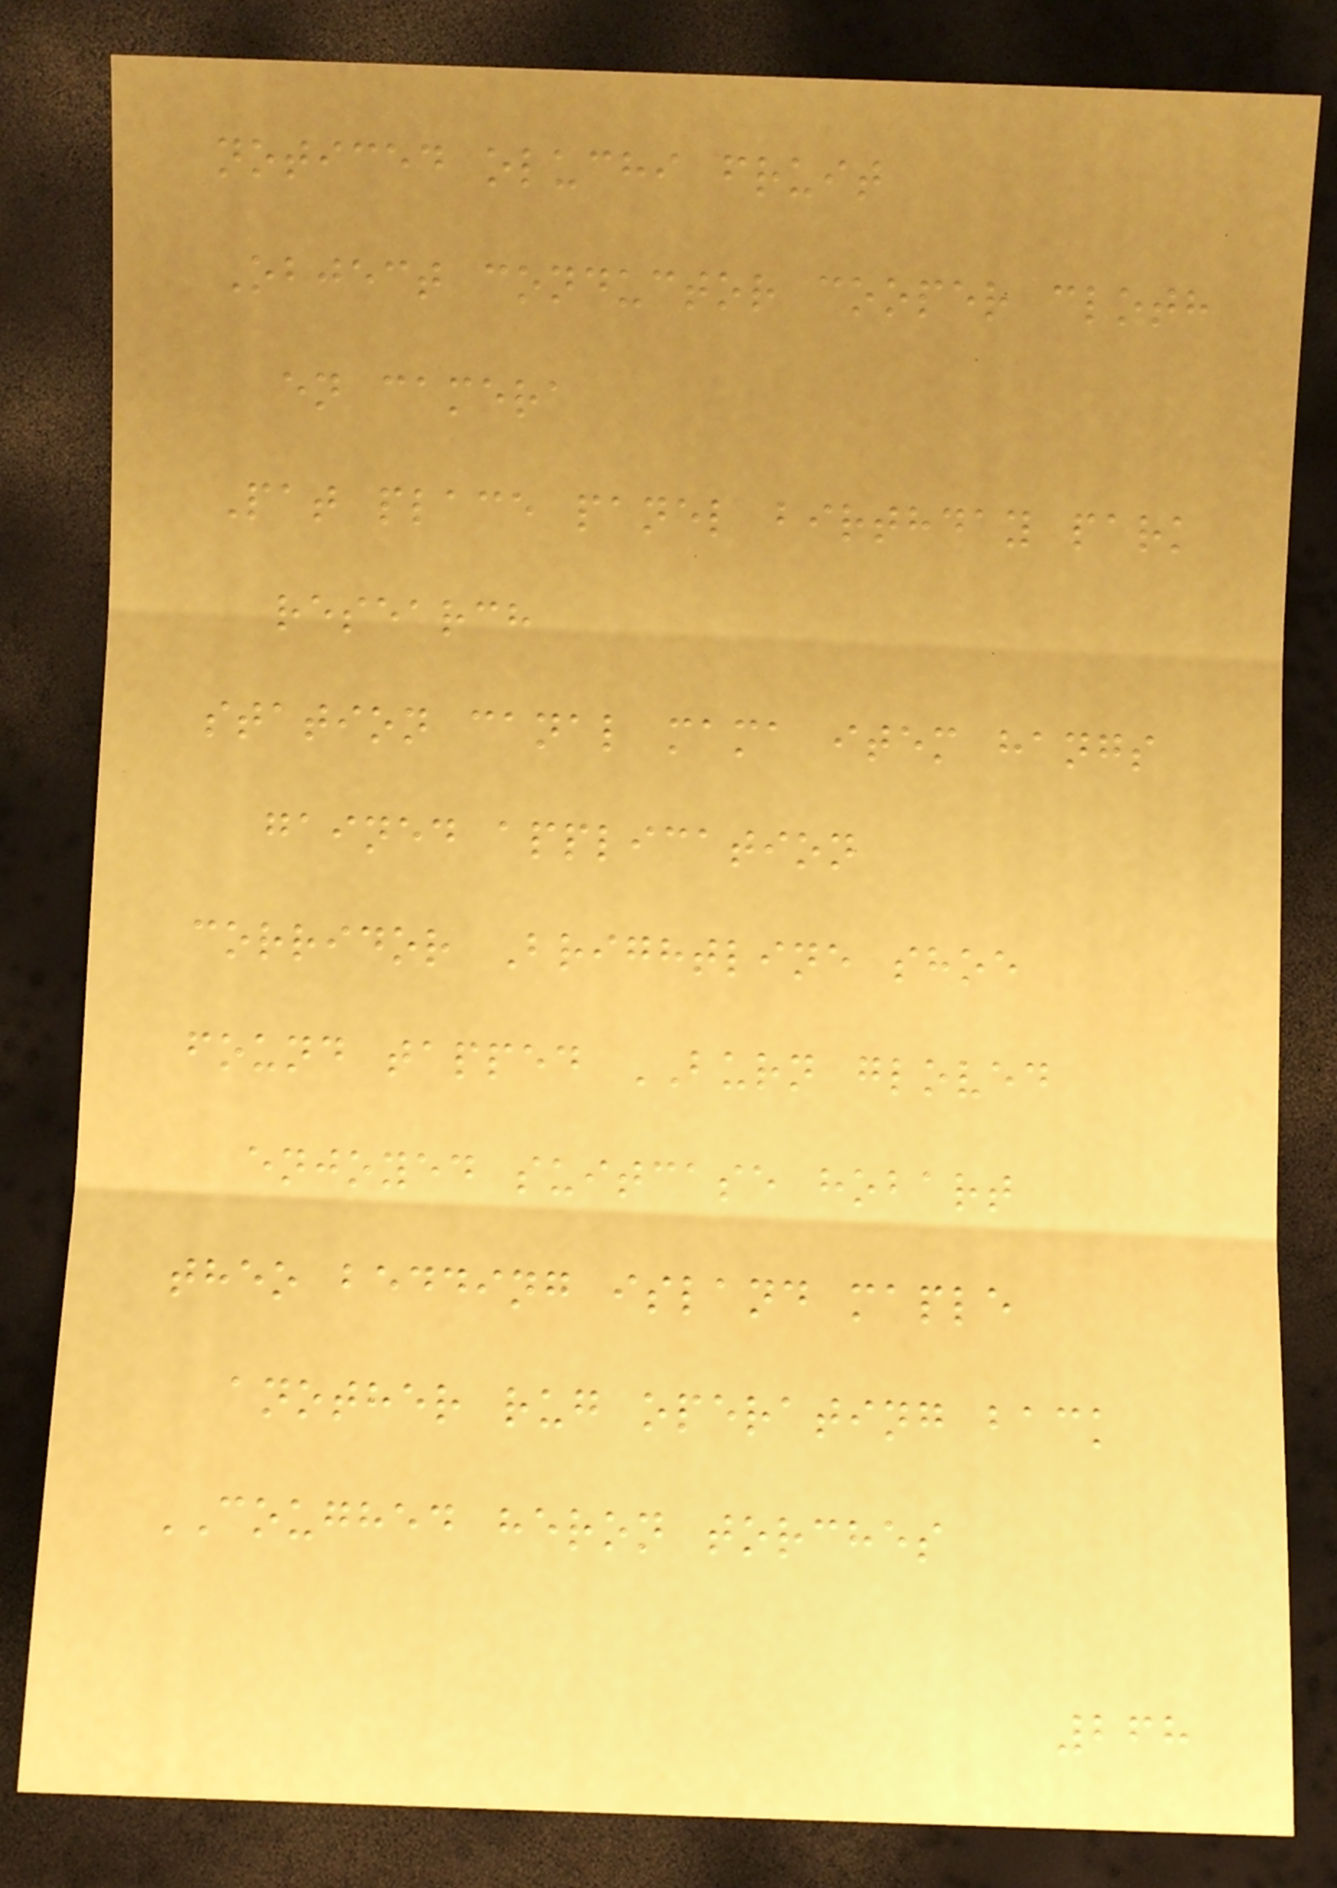noticed oluchi fruit
Object conductor cooper cloth
en camera
Pat place panel birthday park
research
station canal mama item hangs
gained application
corridor Brightline shoe
found tapped BURN gloved
enjoyed suitcase hobart
theo bedding island maple
another rug operating back
COUGHED heron torches
268
